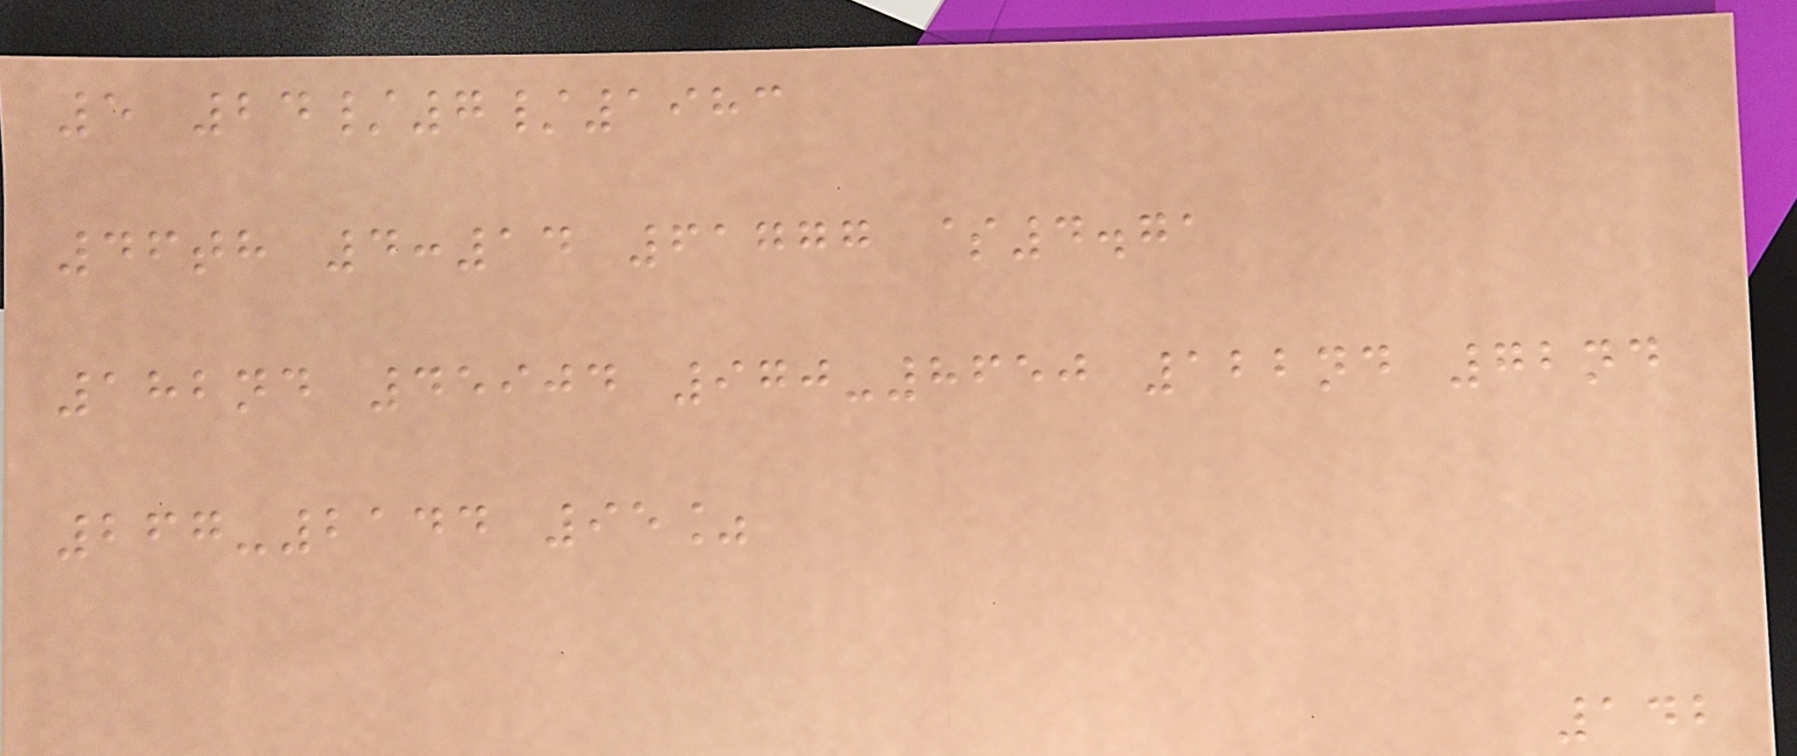5 24/7/1983
46th 4:14 61777 $4.71
182nd 45904 970-8650 122nd 72nd
267-2144 95%
142
